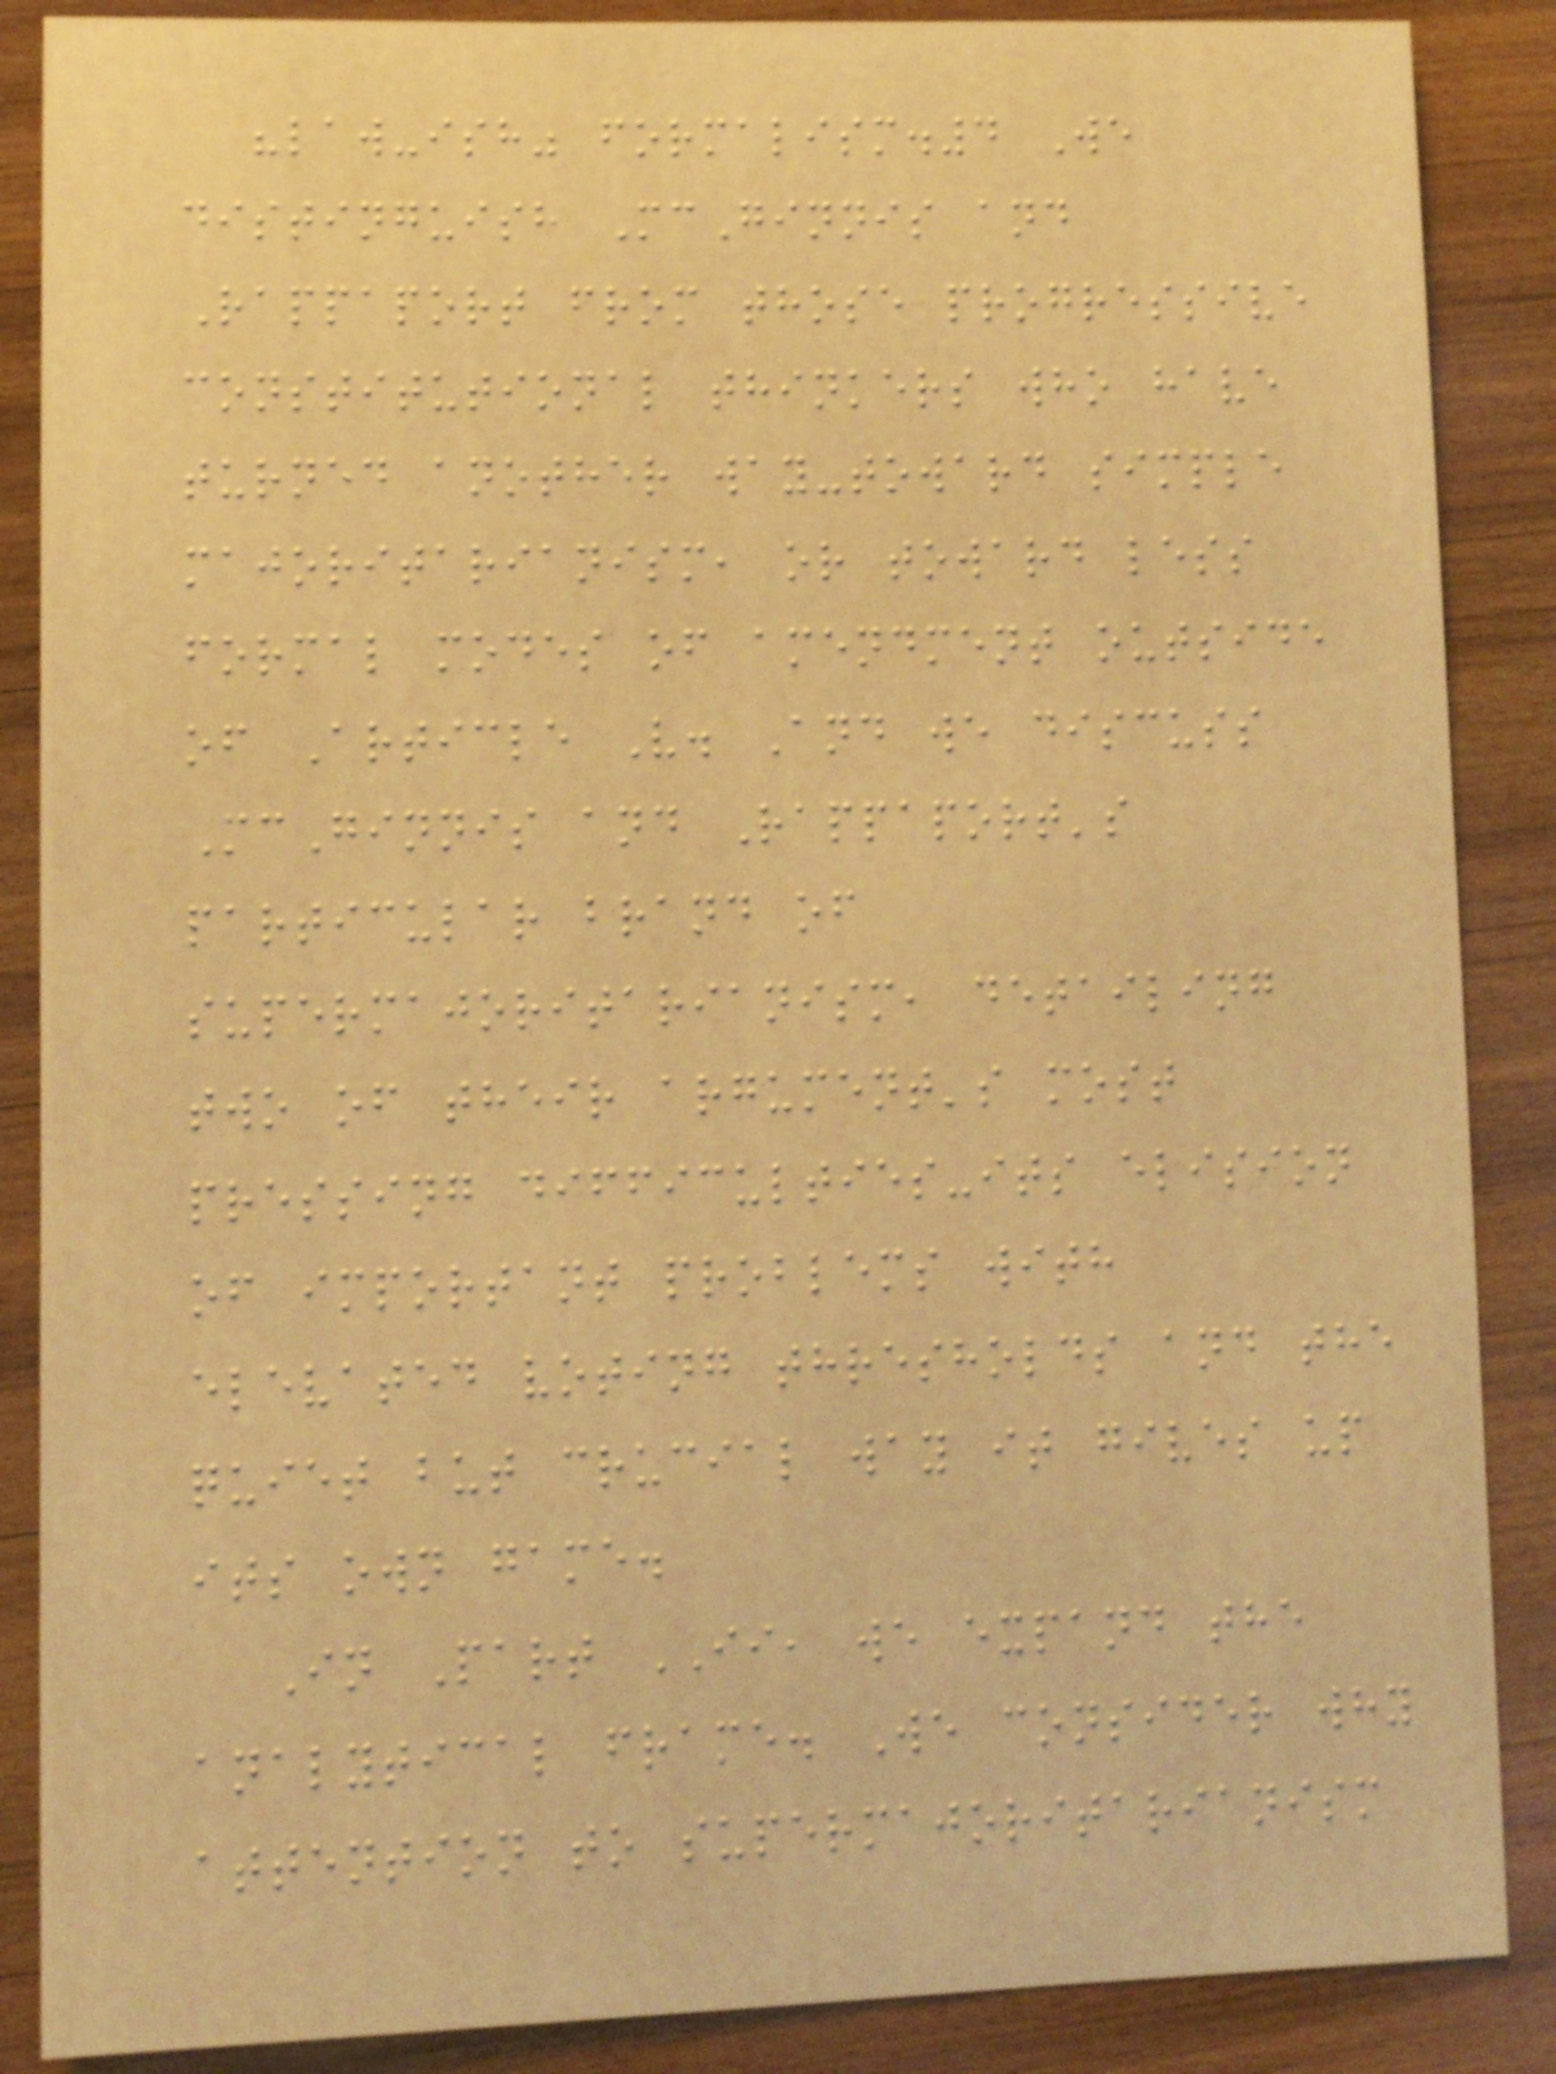"law-ish" formalism.4 We
distinguish McGinnis and
Rappaport from those progressive
constitutional thinkers who have
turned another way-toward simple
majoritarianism, or toward less
formal modes of amendment outside
of Article V. And we discuss
McGinnis and Rappaport's
particular brand of
supermajoritarianism, detailing
two of their argument's most
pressing difficulties-its elision
of important problems with
elevated voting thresholds and the
quiet but crucial way it gives up
its own game.
In Part II, we expand the
analytical frame. We consider why
attention to supermajoritarianism
